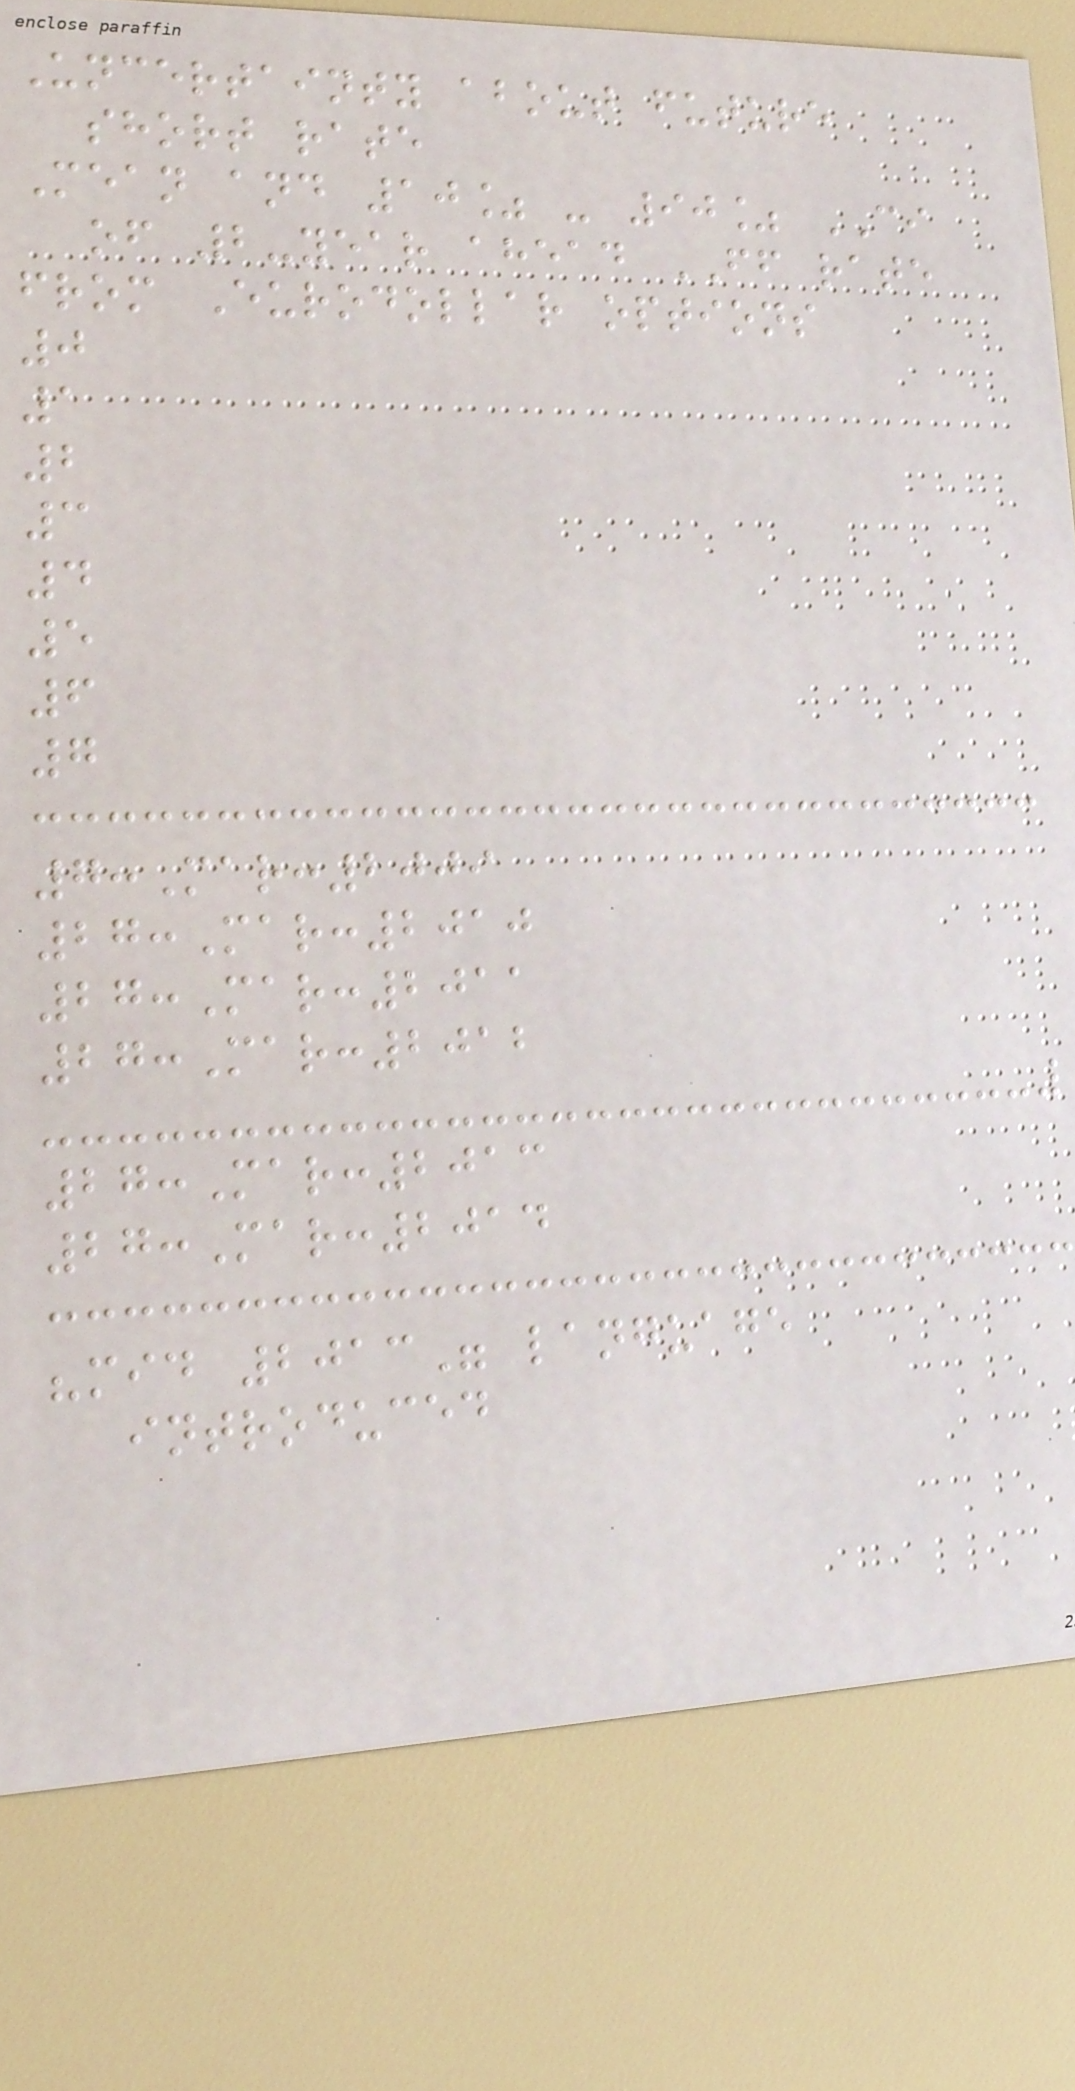Uncertainty about future
short rate
Mean and 10% - 90% CI
of 2-year ahead FF rate
from Eurodollar options
0
1
2
3
4
5
6
7
7:Mar:2009
27:Mar:2010
27:Mar:2011
27:Mar:2012
27:Mar:2013
27:Mar:2014
"mid 2013" language
introduced
